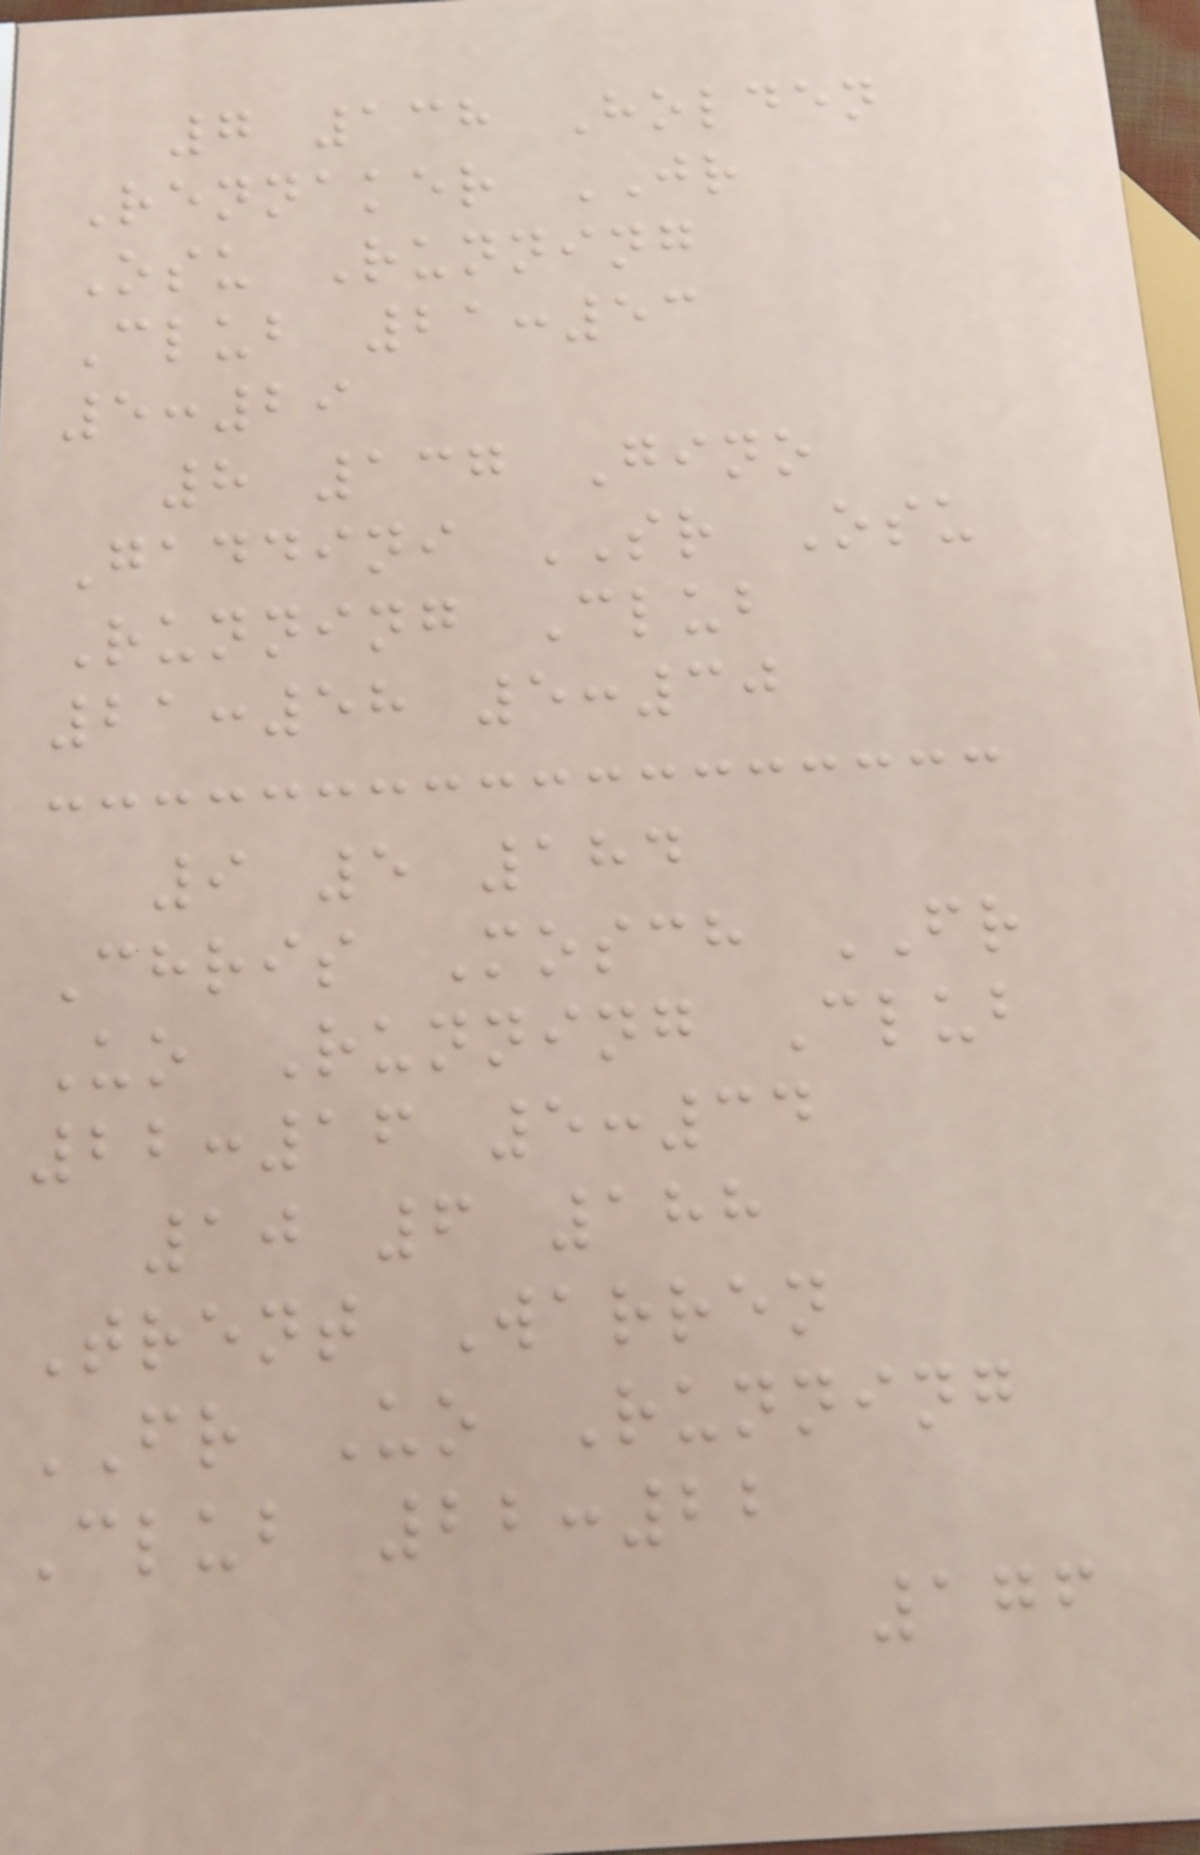7 138 Holden
Rennaker JR
Osu Running
Club 21:53
5:29
8 137 Gino
Gaddini SR Osu
Running Club
21:58 5:30
9 5 184
Chris Mosch FR
Uo Running Club
22:16 5:34
10 6 188
Trent Warren
FR Uo Running
Club 22:22
176
